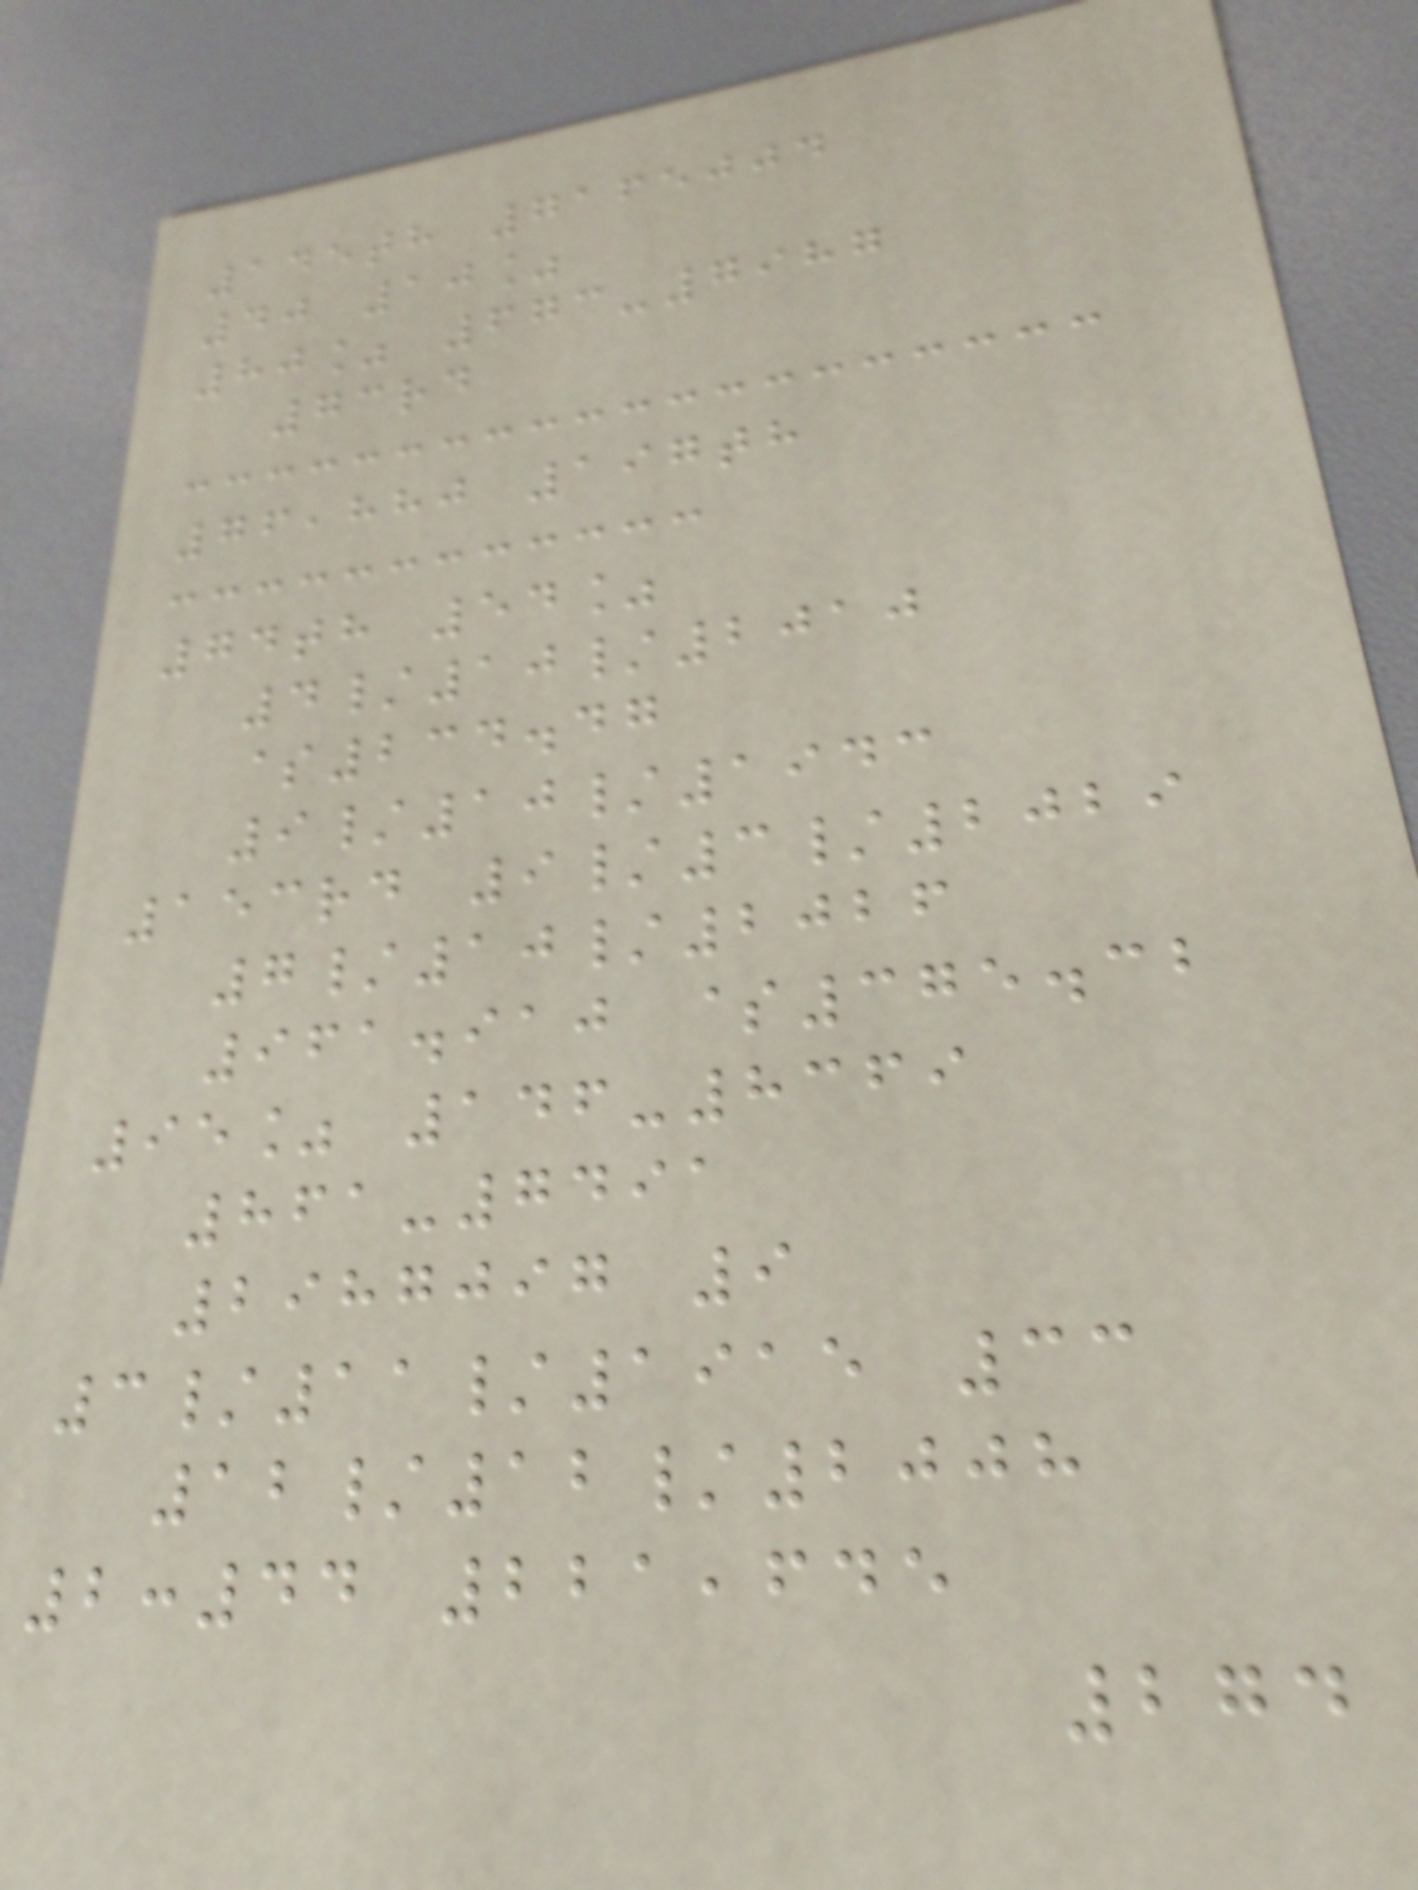145th 7165004
40 10%
80% 673-7987
73rd
76,880 197th
74th 54%
4/10/2010
$234.47
9/10/1943
153rd 9/3/2029
7/10/2026
961.910 $375.32
95% 146-8369
861-7491
2987097 9
3/11/1915 33
12/12/2008
2:44 221,645
274
